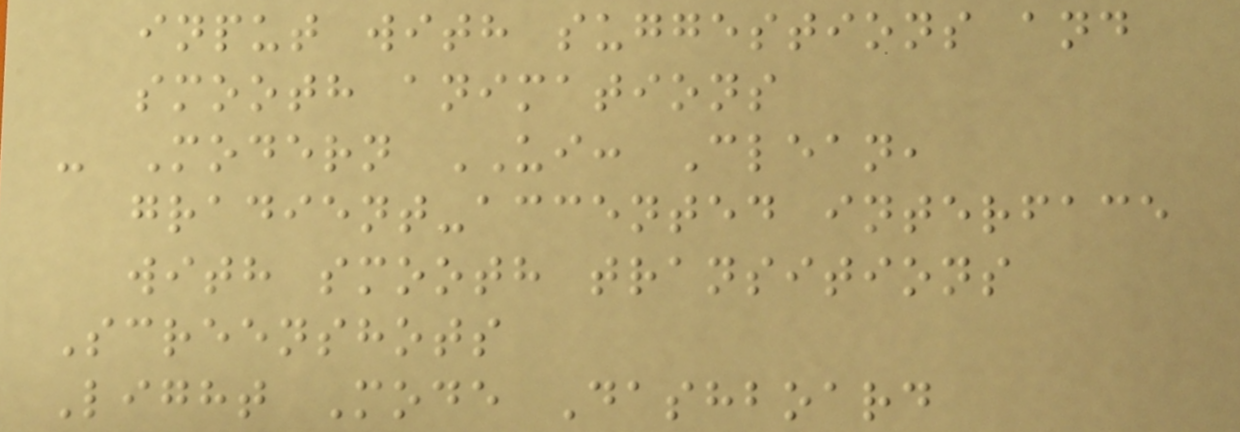input with suggestions and
smooth animations
- Modern UI: Clean,
gradient-accented interface
with smooth transitions
Screenshots
Light Mode Dashboard
